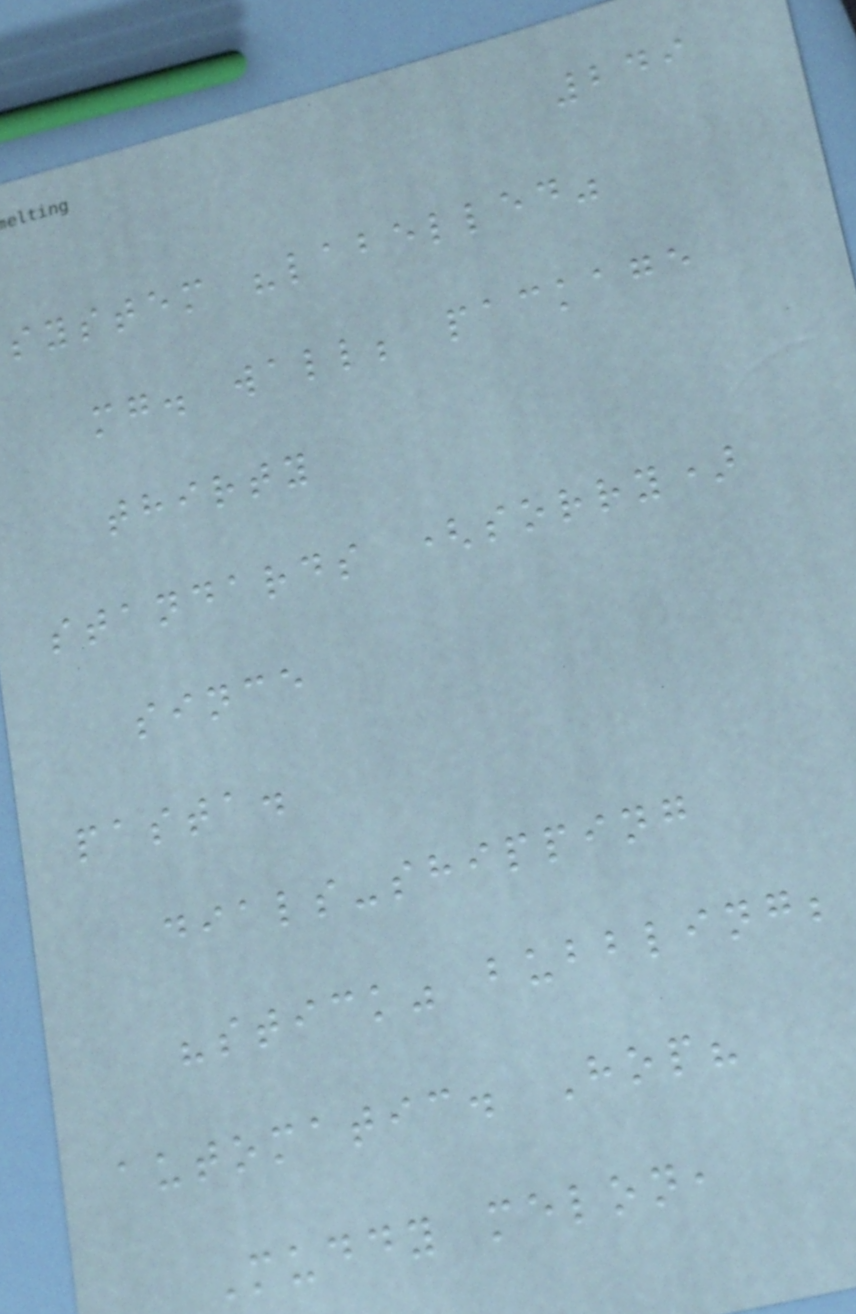249
system "labelled"
mg. wall; package
thirty
standards (sorry)
since
pasta.
dials-shipping
"stick" bubbling;
automatic. Hop?
Muddy melon,
